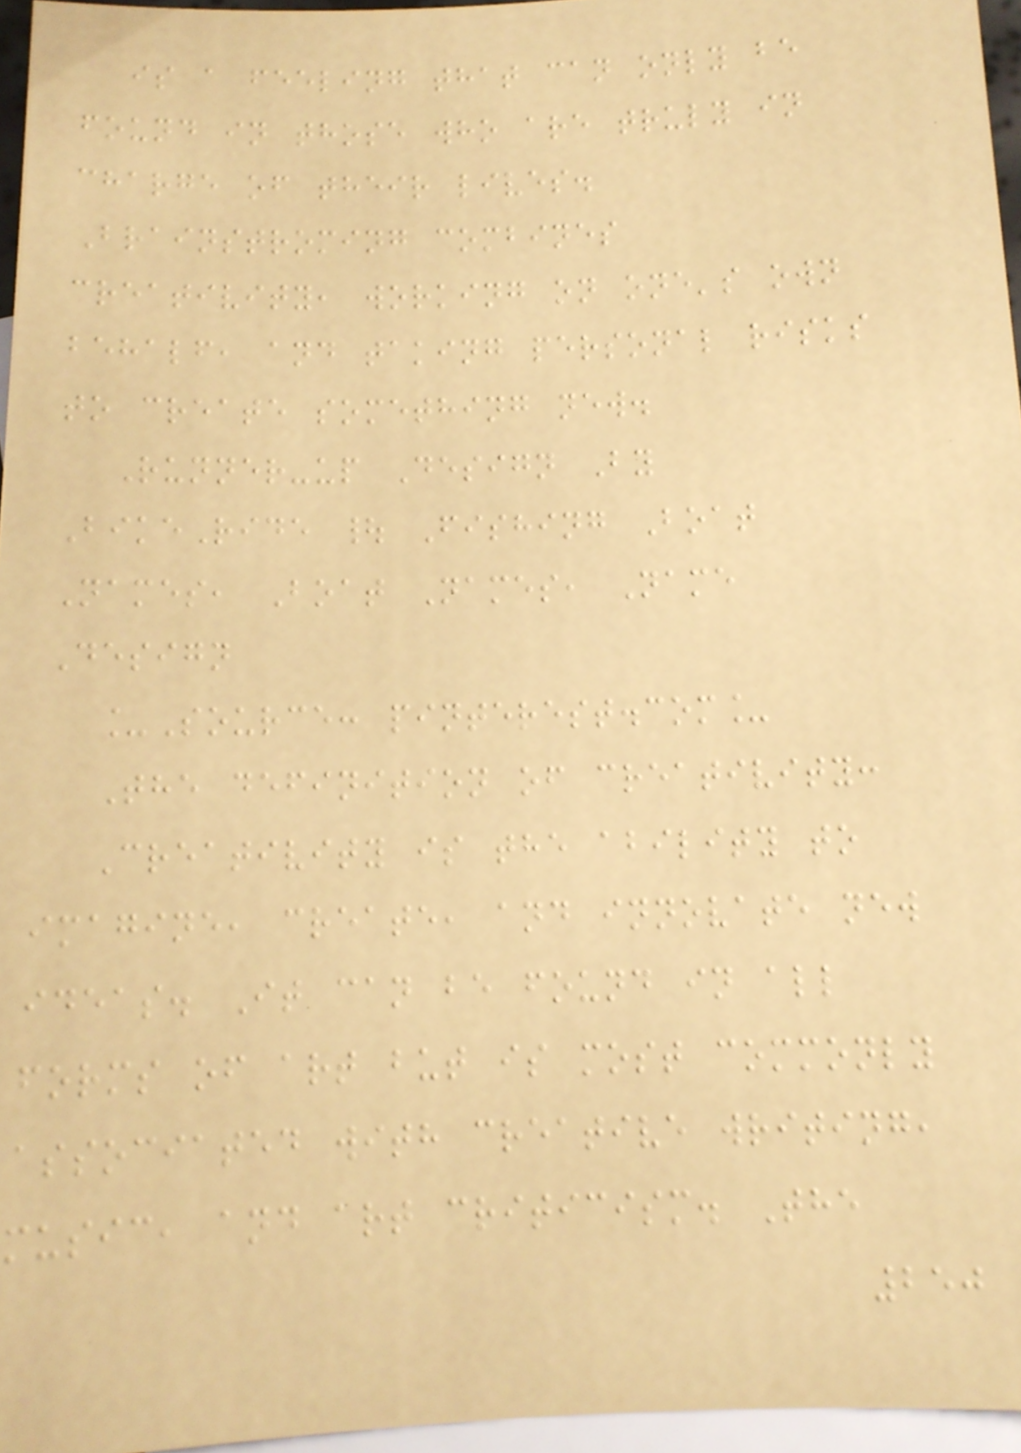is a feeling that can only be
found in those who are truly in
charge of their lives.
Brainstroming combines
creativity, working on one's own
behalf, and taking personal risks
to create something new.
Runner-up Design By
BikeRide | Fishing Boat
Names, Boat Names, Name
Design
_Source: pinterest.com_
The definition of creativity:
Creativity is the ability to
imagine, create, and innovate new
ideas. It can be found in all
forms of art but is most commonly
associated with creative writing,
music, and art criticism. The
250
